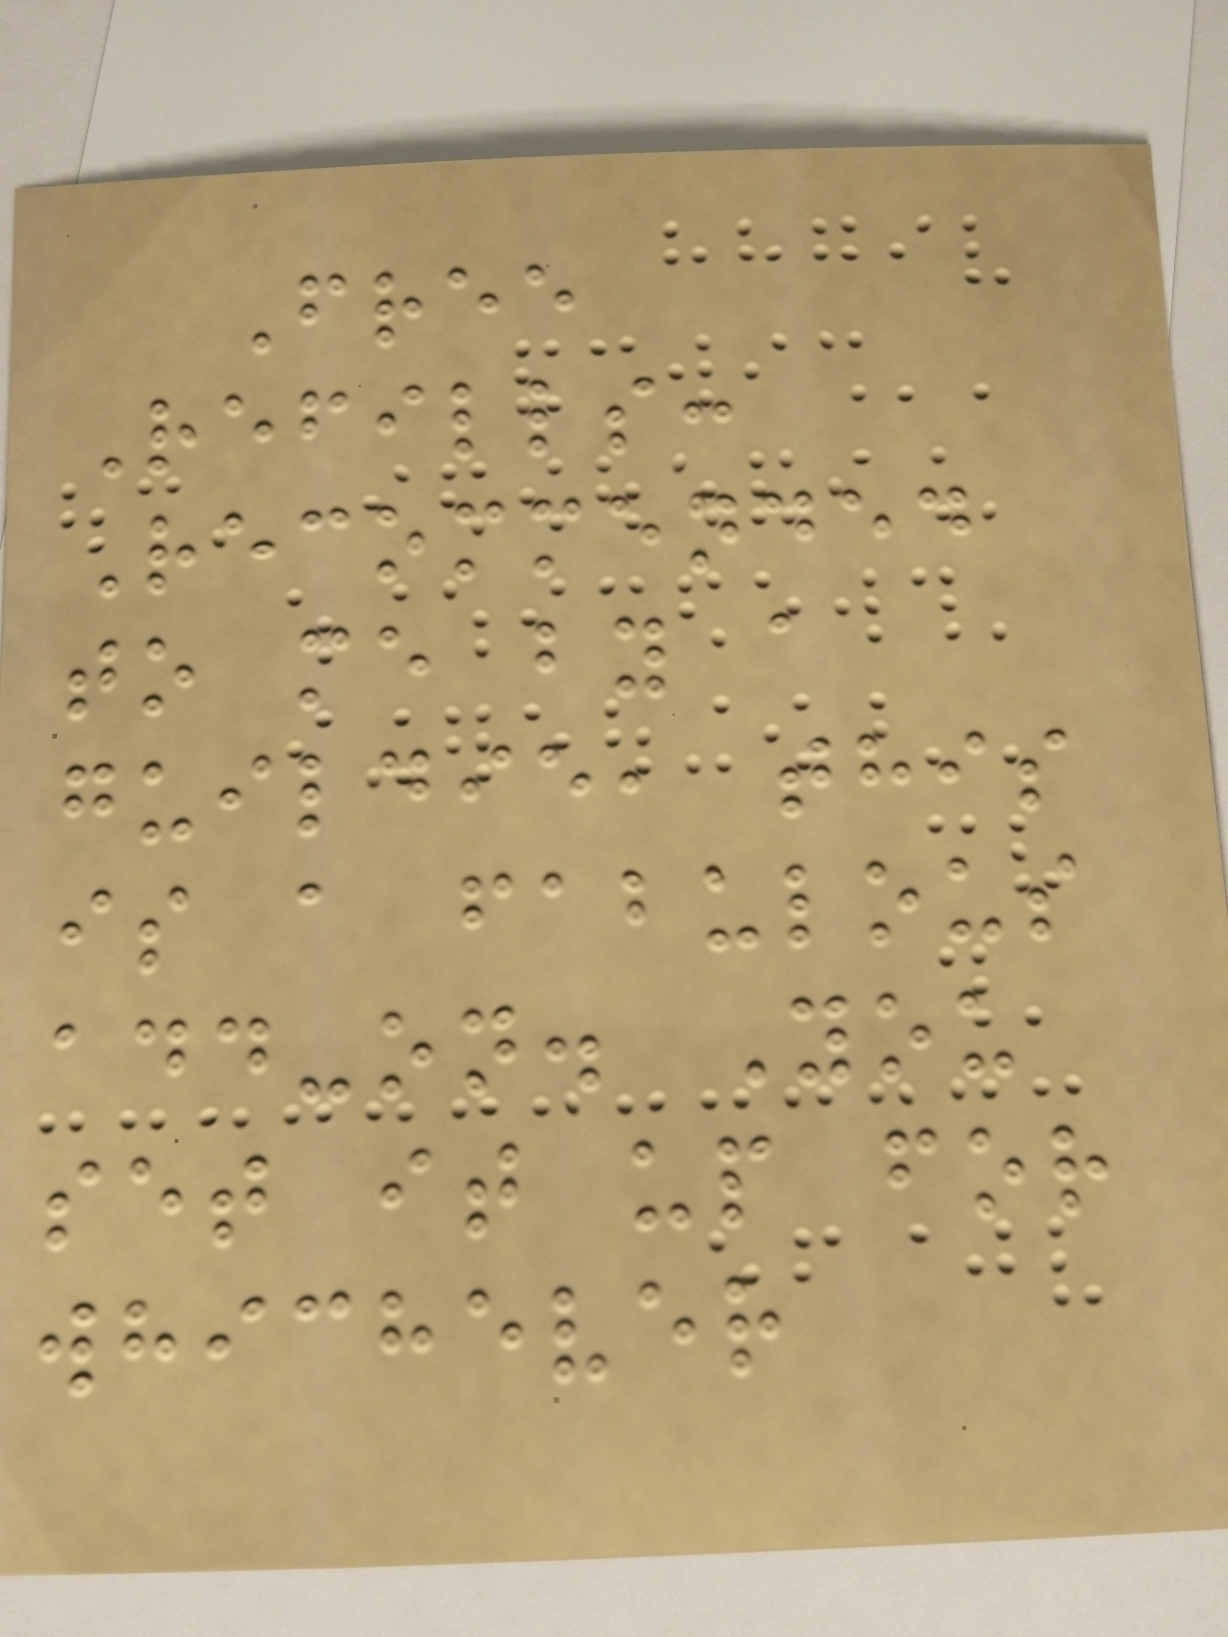Free
Refills:
Recommended
to me by a
guildie, this
is a fabulous
add-on. You
set it up for
whichever
